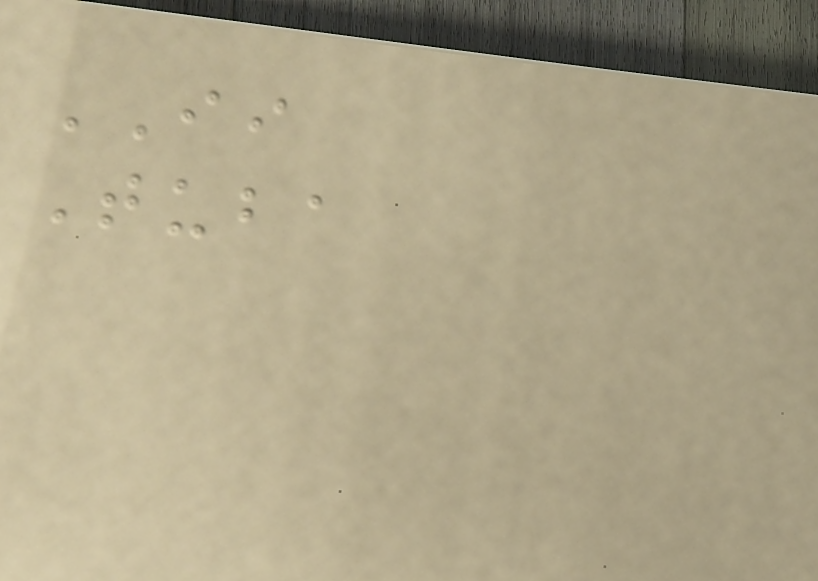II
Tuba
